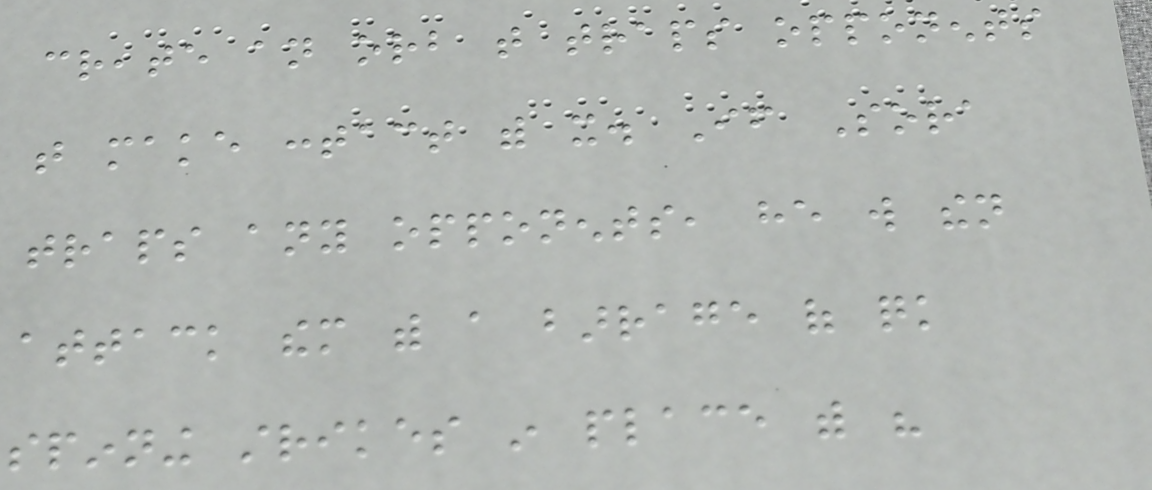create an orb that traps opponents
that make contact with it. If Sora
traps any opponents, he will then
attack them with a barrage of quick
spinning strikes in place with his
